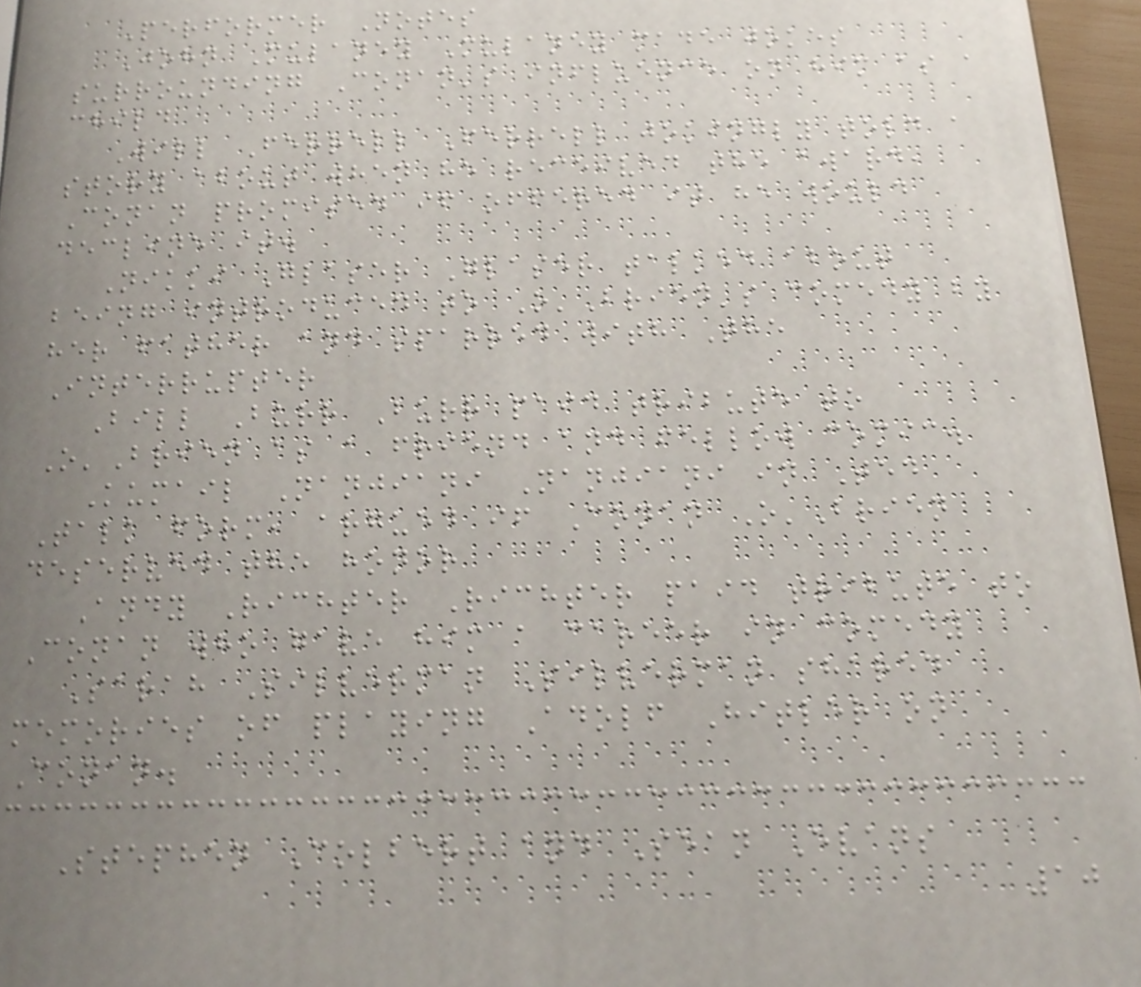Performer Notes
John Mulaney Mulaney made jokes
surrounding Conan's influence on him as a
child
Will Ferrell Ferrell jokingly told a
story about when he received the award,
Conan promised if offered it he would
decline it.
Nikki Glaser Glaser talked about
being introduced to O'Brien's comedy by
her father and sparred with The
Interrupter
Bill Burr Burr paid tribute to
O'Brien as a friend and fellow comic.
Kumail Nanjiani Nanjiani in Ted
Talk form, argued if Conan O'Brien
deserved the honor
Andy Richter Richter paid tribute to
Conan who gave him a career in comedy
Sarah Silverman Silverman shared
memories of playing Adolf Hitler on
Conan.
Stephen Colbert and Sean Evans
10
